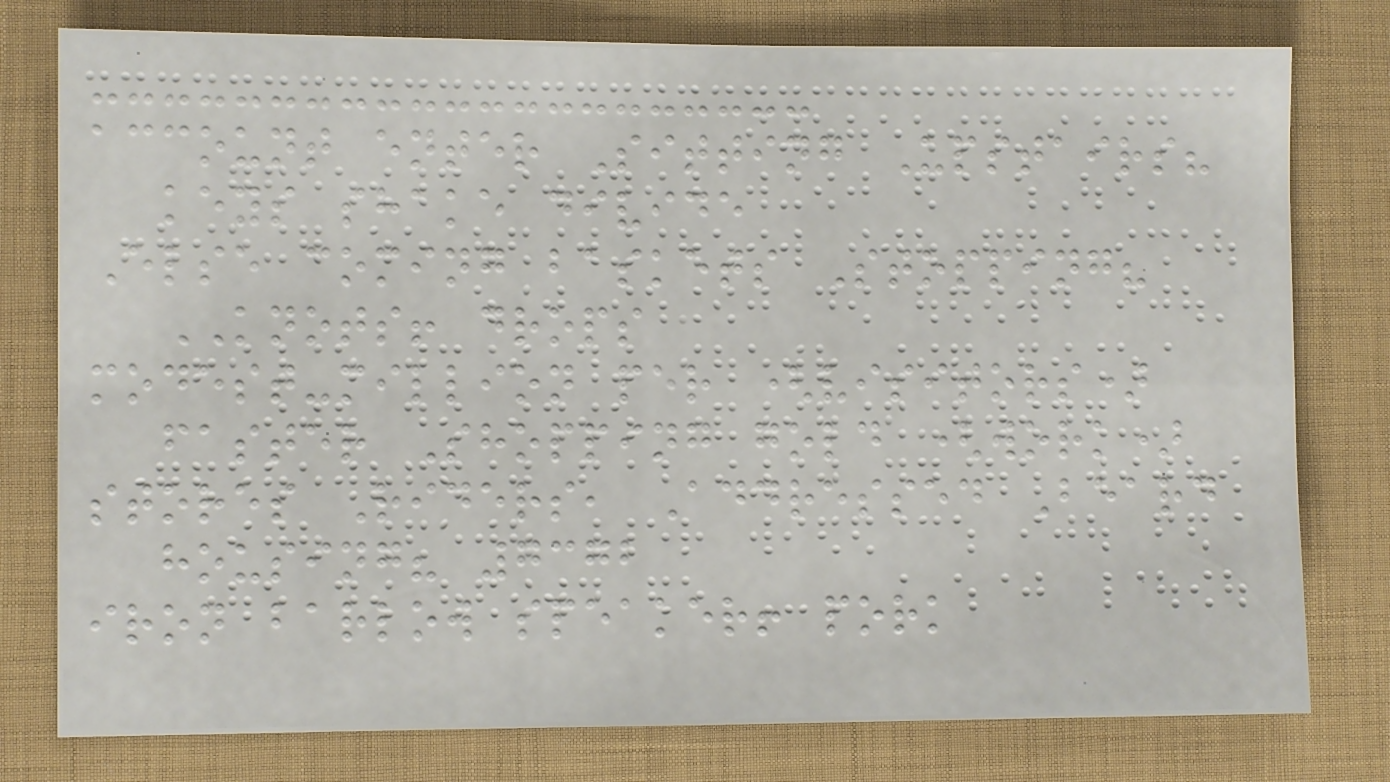account enter Sitting Upstairs?
keys shake divide
Else coming baskets Stopping?
KNOTS! drops
modest-million per (visitors)
faster Shopping gold (work)
stores Riders, Addressed Beard
housing? 7372
iron barlow speaker! pork
